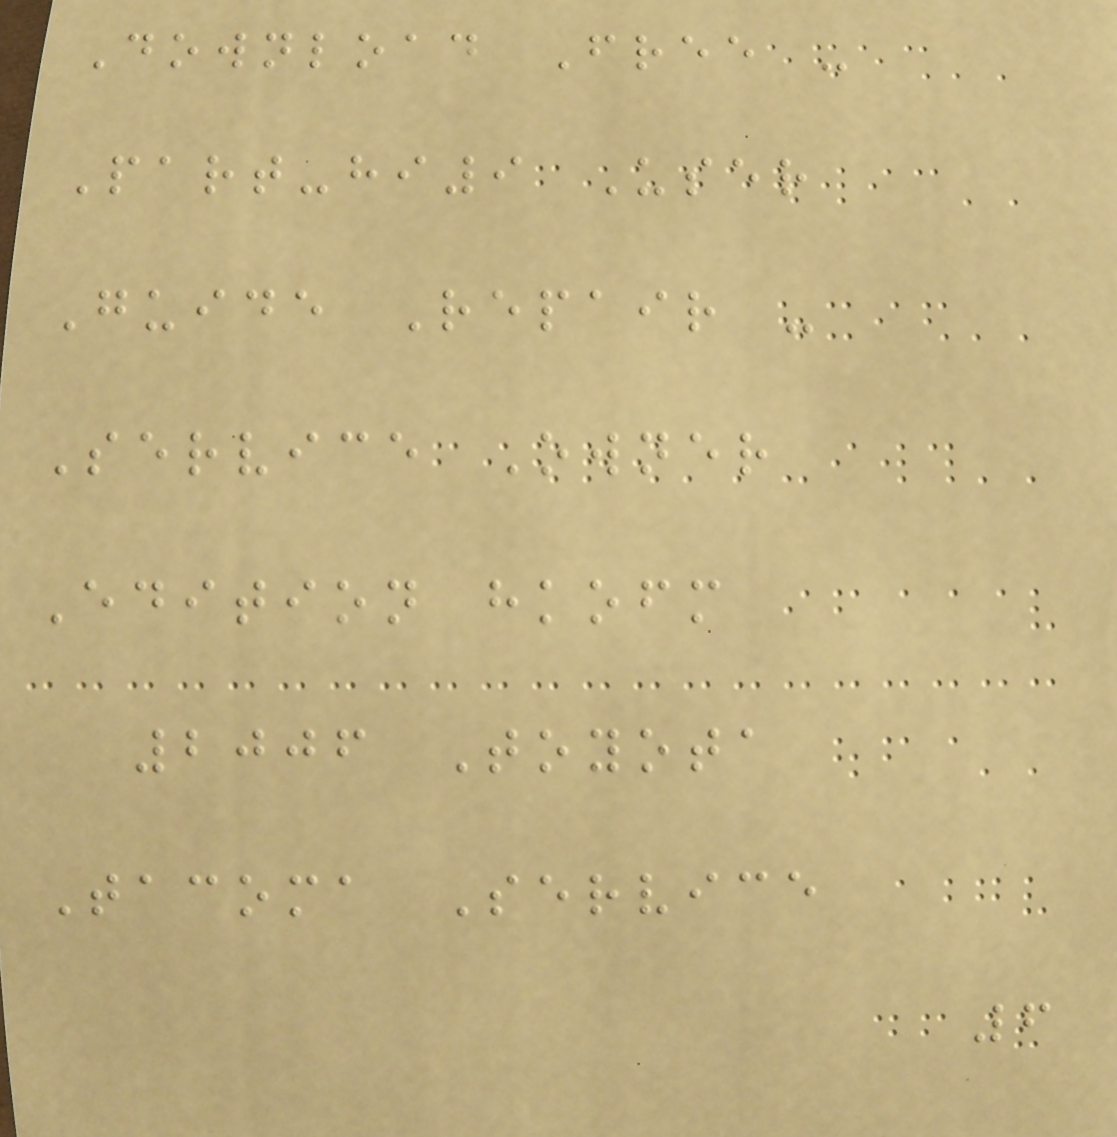Download Free -
Part-hi9 User
Guide Repair -
Service Owner
Edition hkofm
2006 Toyota
Tacoma Service
6
